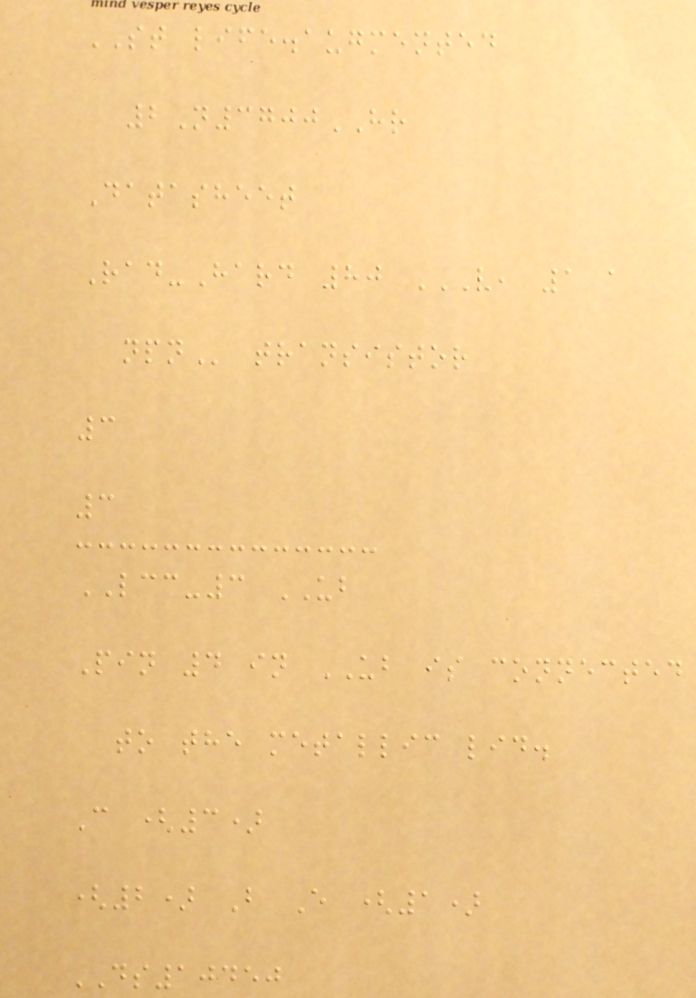ST life.augmented
2N3700HR
Datasheet
Rad-Hard 80 V, 1 A
NPN transistor
3
3
LCC-3 UB
Pin 4 in UB is connected
to the metallic lid.
C (3)
(2) B E (1)
DS10450
